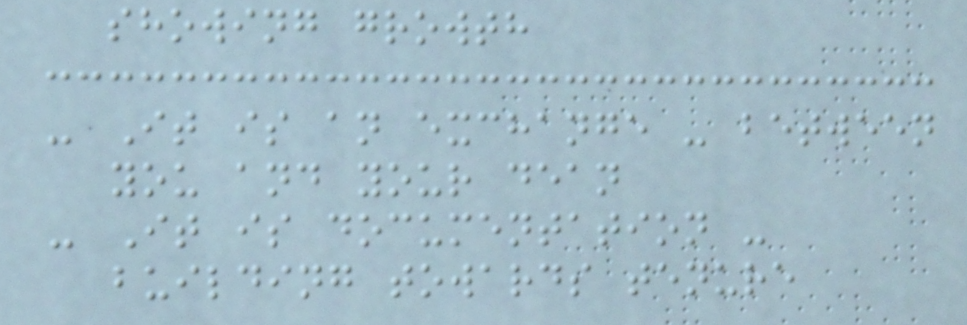showing growth
- It is an exchange - between
you and your dean
- It is documentation -
building towards tenure
